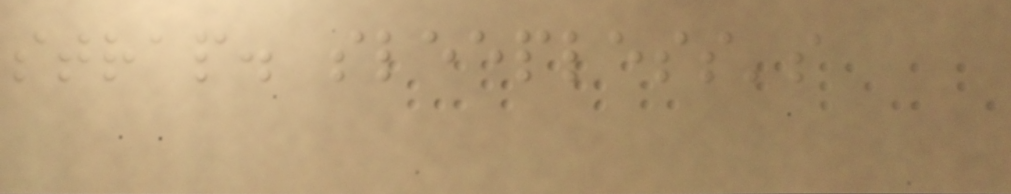strap. sleepless's
